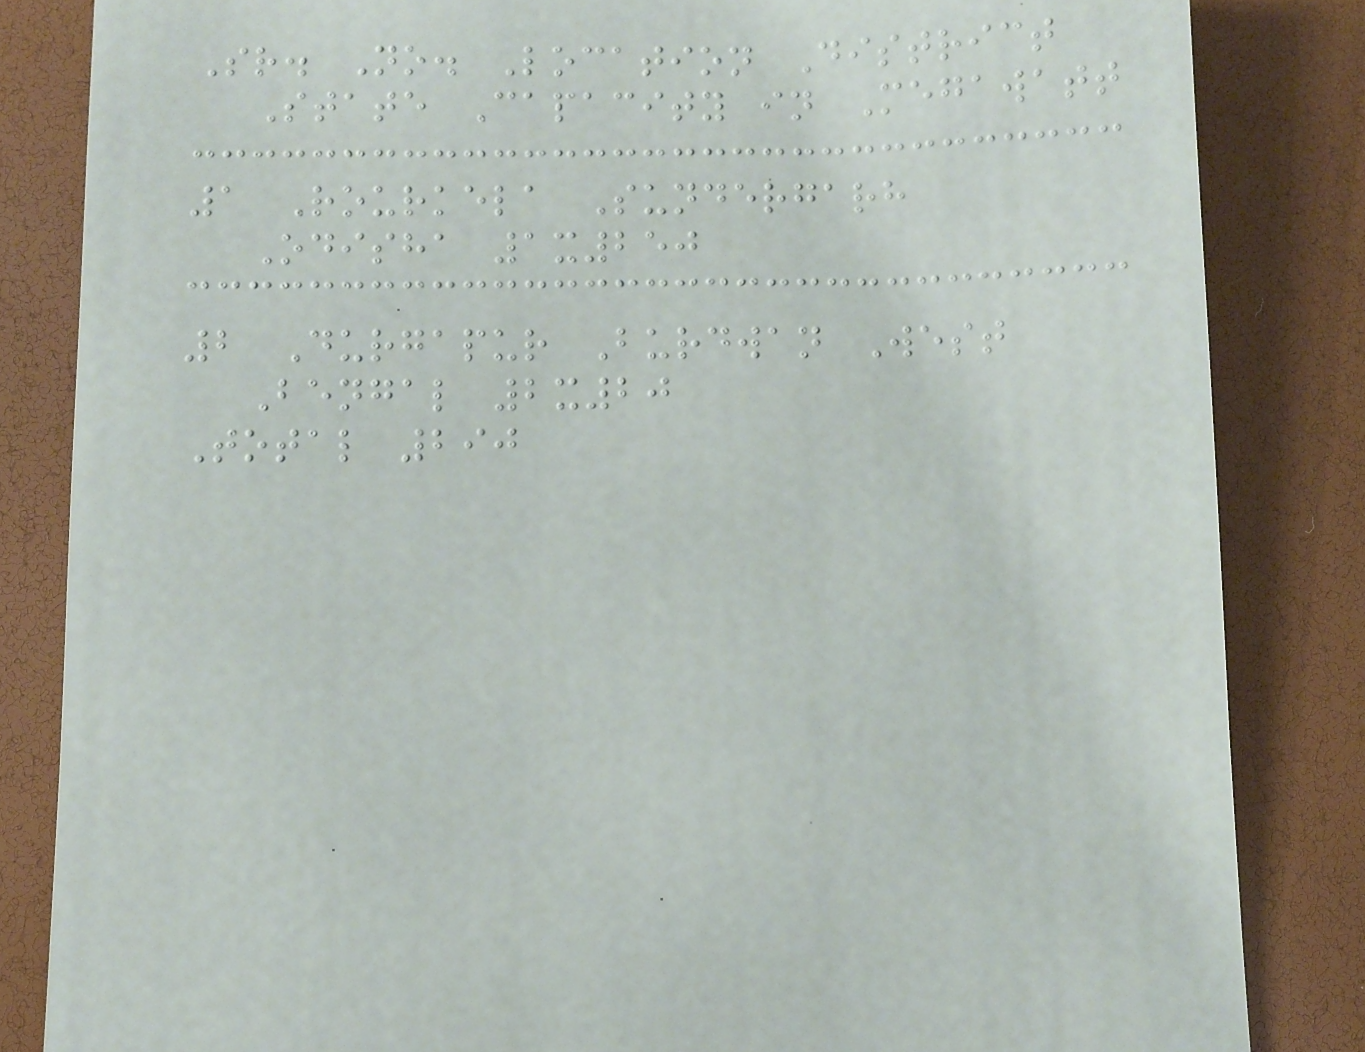Sr. No. Location District
State Capacity in Megawatt
1 Rourkela Sundergarh
Odisha 1x250
2 Durgapur Burdwan West
Bengal 2x20
Total 290
